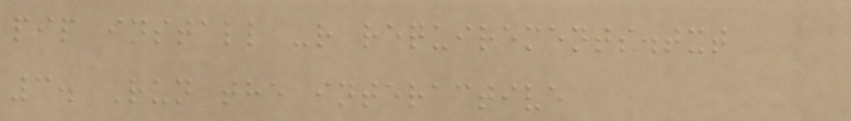pip install -r requirements.txt
3. Run the interactive
